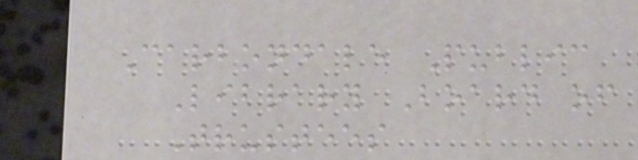Carbondale Public
Library Board of
Trustees
